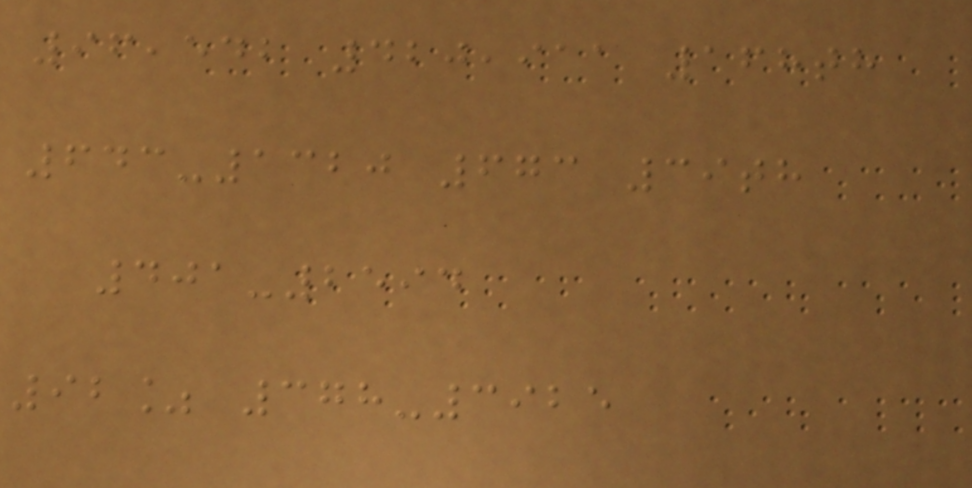96,542 420,911 168th
643-1320 673 39th
401-2594
92% 378-3925
